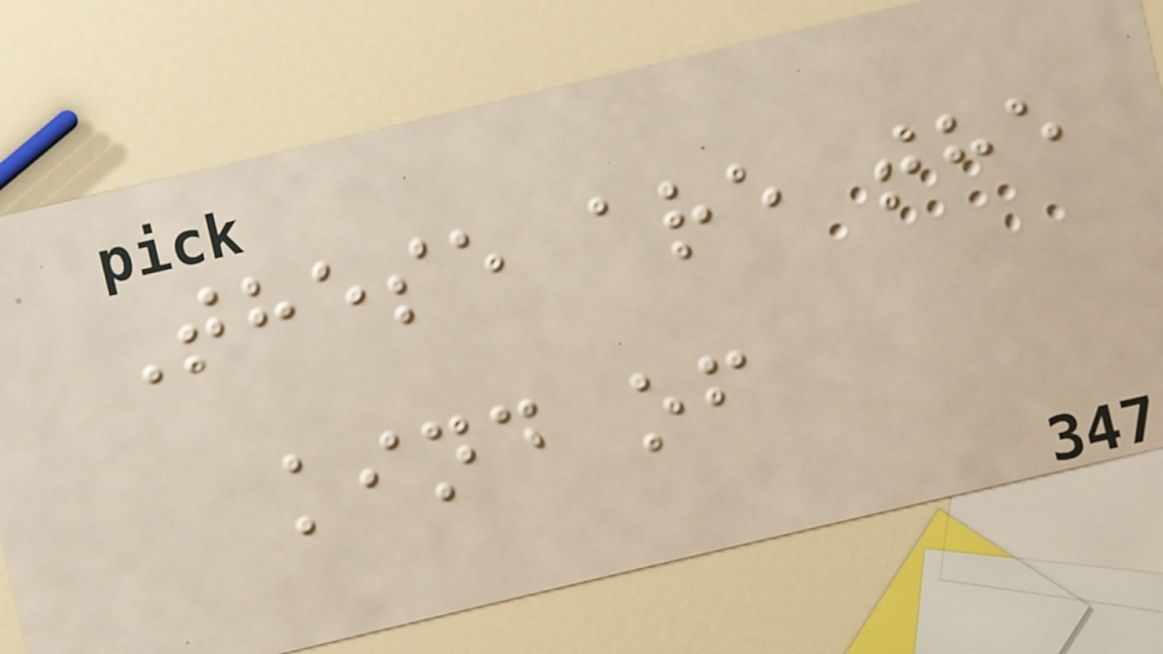These are the
kind of
